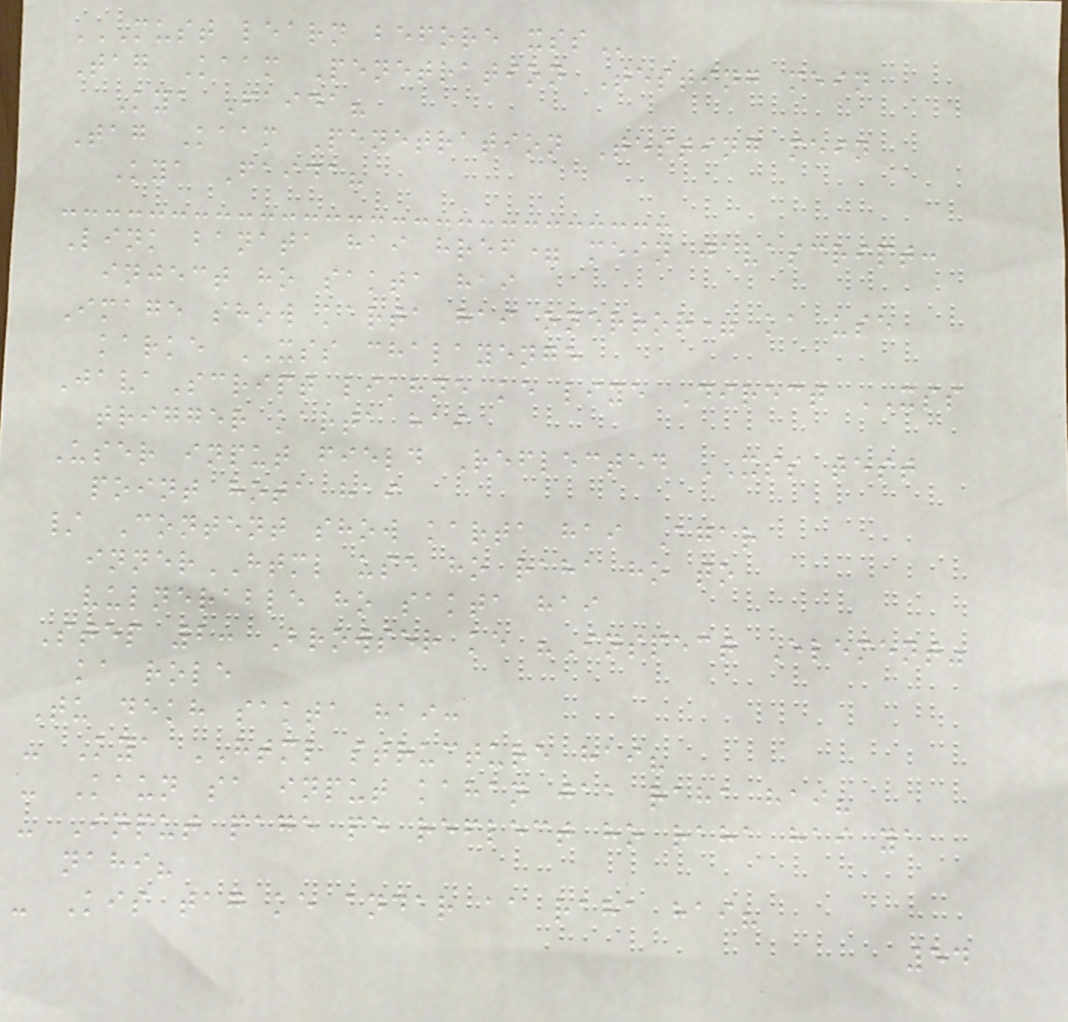MUST LEARN BEFORE XSS
Tag Kaam Penetration Testing mein
Kya Faida?
Tag Kaam Penetration Testing mein
Kya Faida?
Link banata hai href= mein javascript:
inject ho sakta hai
Image show karta hai onerror= ka use
karke XSS chalayenge
JavaScript likhne ke liye Direct XSS
trigger karta hai
User input field Reflected XSS test
point hota hai
/ Content show karta hai Agar
innerHTML use ho raha ho to
vulnerable ho sakta hai
Step 2: Browser ke "Inspect Element"
ka role
Tu dekh sakta hai:
- Kya HTML structure hai?
- Kaun sa input kahan jaa raha hai?
- Input page pe reflect ho raha hai ya
nahi?
- Kis tag ke andar aa raha hai?
54
